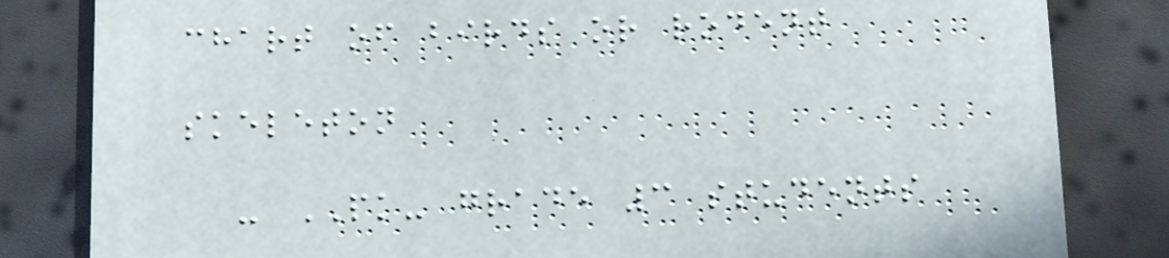chart of birds or rodent
skeleton
- PK- grade 3 students
